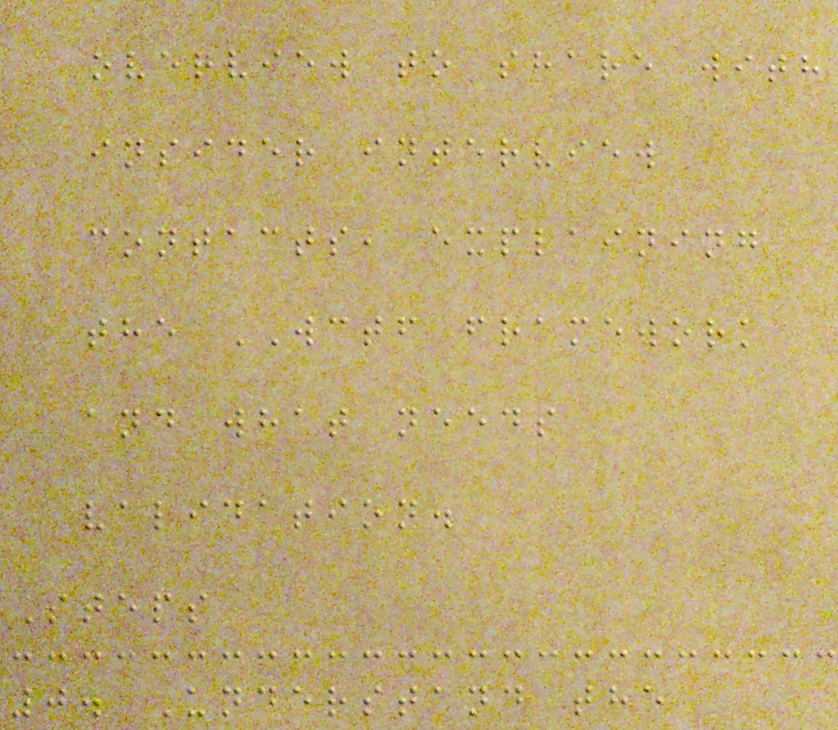overview to share with
insider interview
contacts, explaining
the WCTF framework
and what needs
validation.
Steps
0. Understand the
